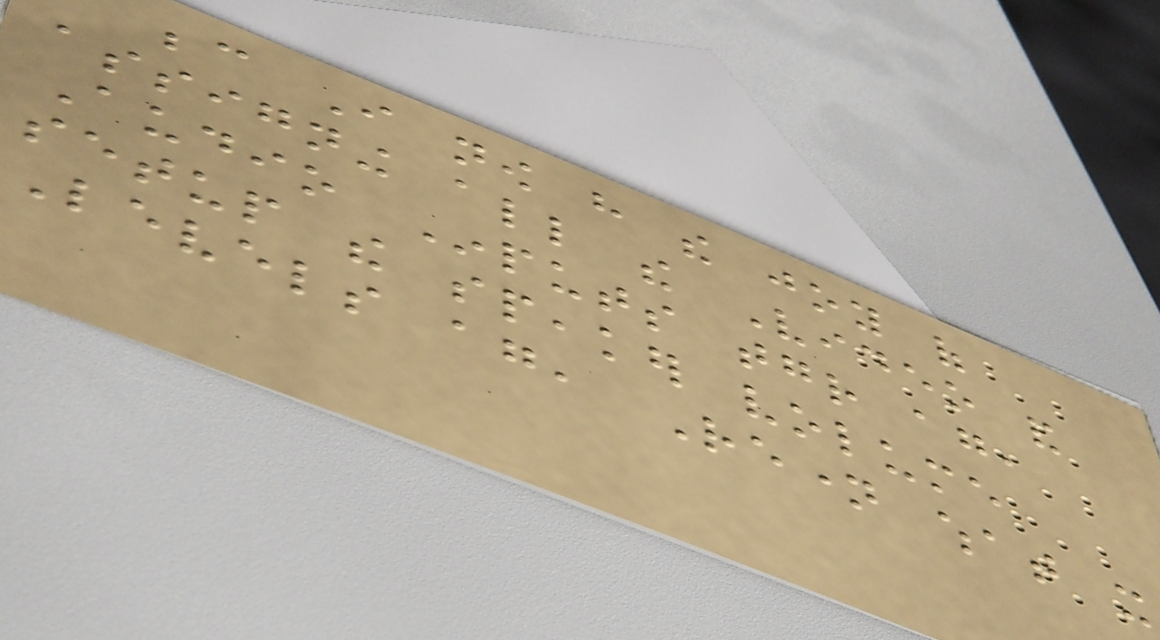because I now have the joy of
assigning all the Video and
Audio Inputs together again,
setup the speaker volume
Levels again, Rename what it
